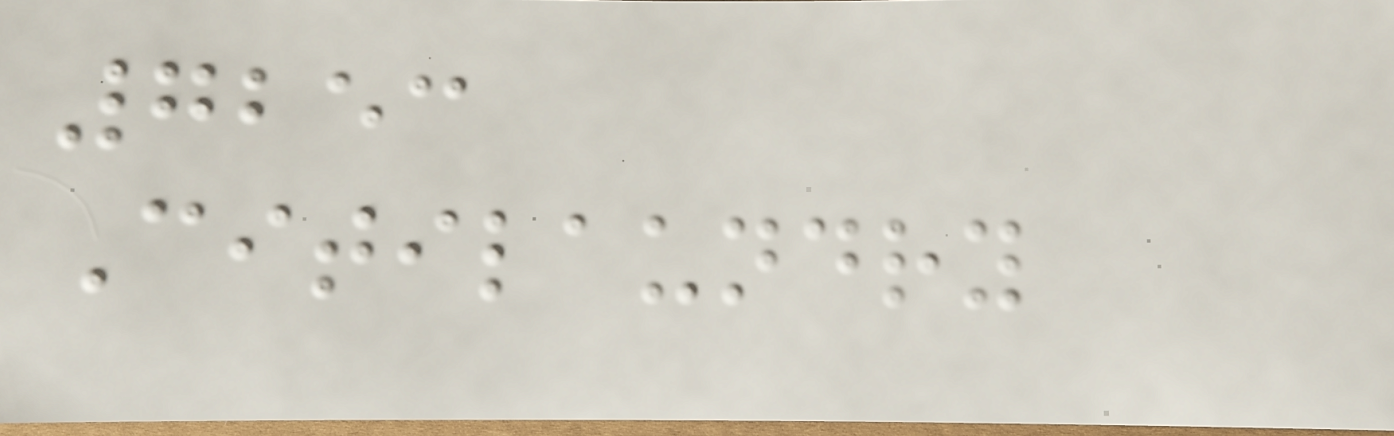7253
Citilaundry
